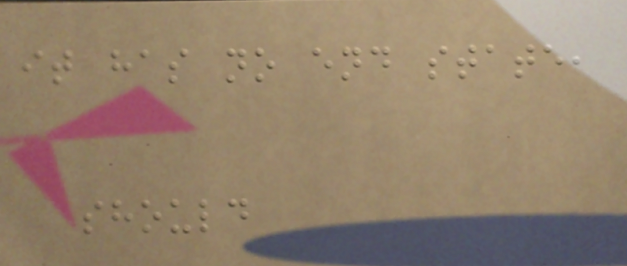it has no end state,
should
